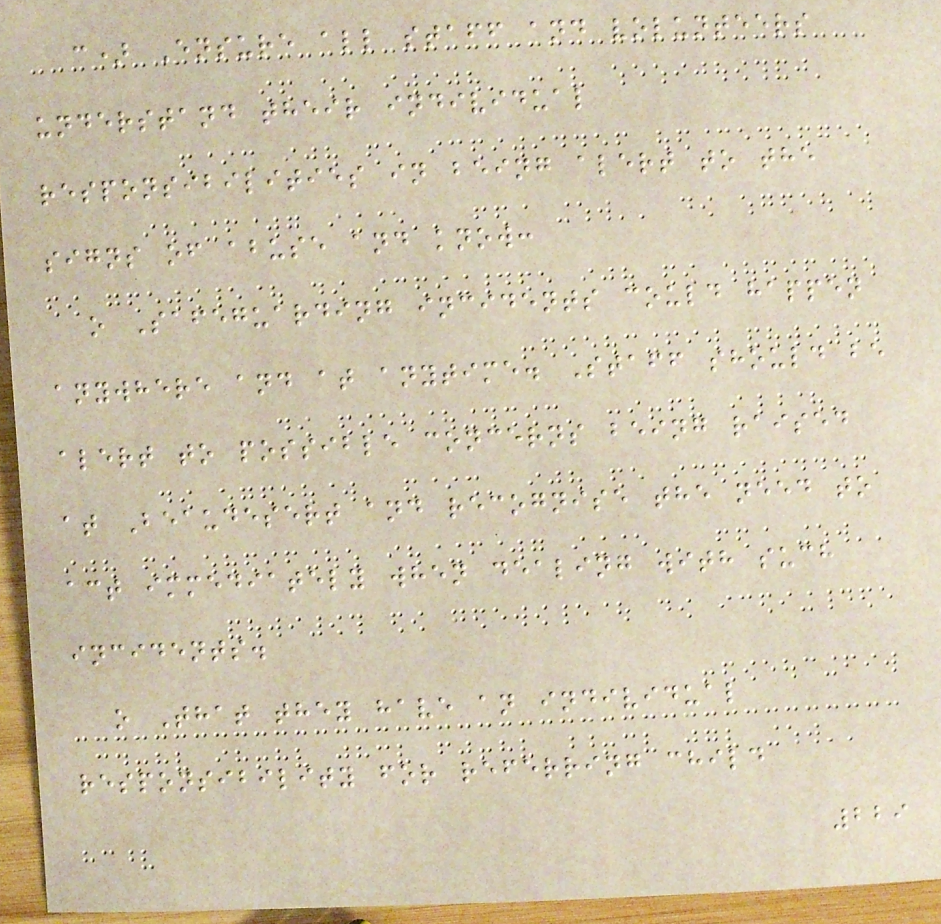c) Ensure all staff and volunteers
understand their individual
responsibilities in being alert to the
signs of abuse and know:
o Safeguarding incidents could happen
anywhere and at anytime. Staff should be
alert to possible concerns being raised
at Beaudesert and recognise the need to
act immediately when dealing with such
incidents.
o That they have an individual
responsibility for referring child
229
